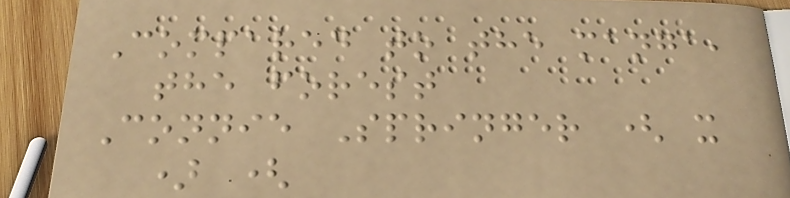Compared to the manga,
the forest
Connie Springer ( x
) (
